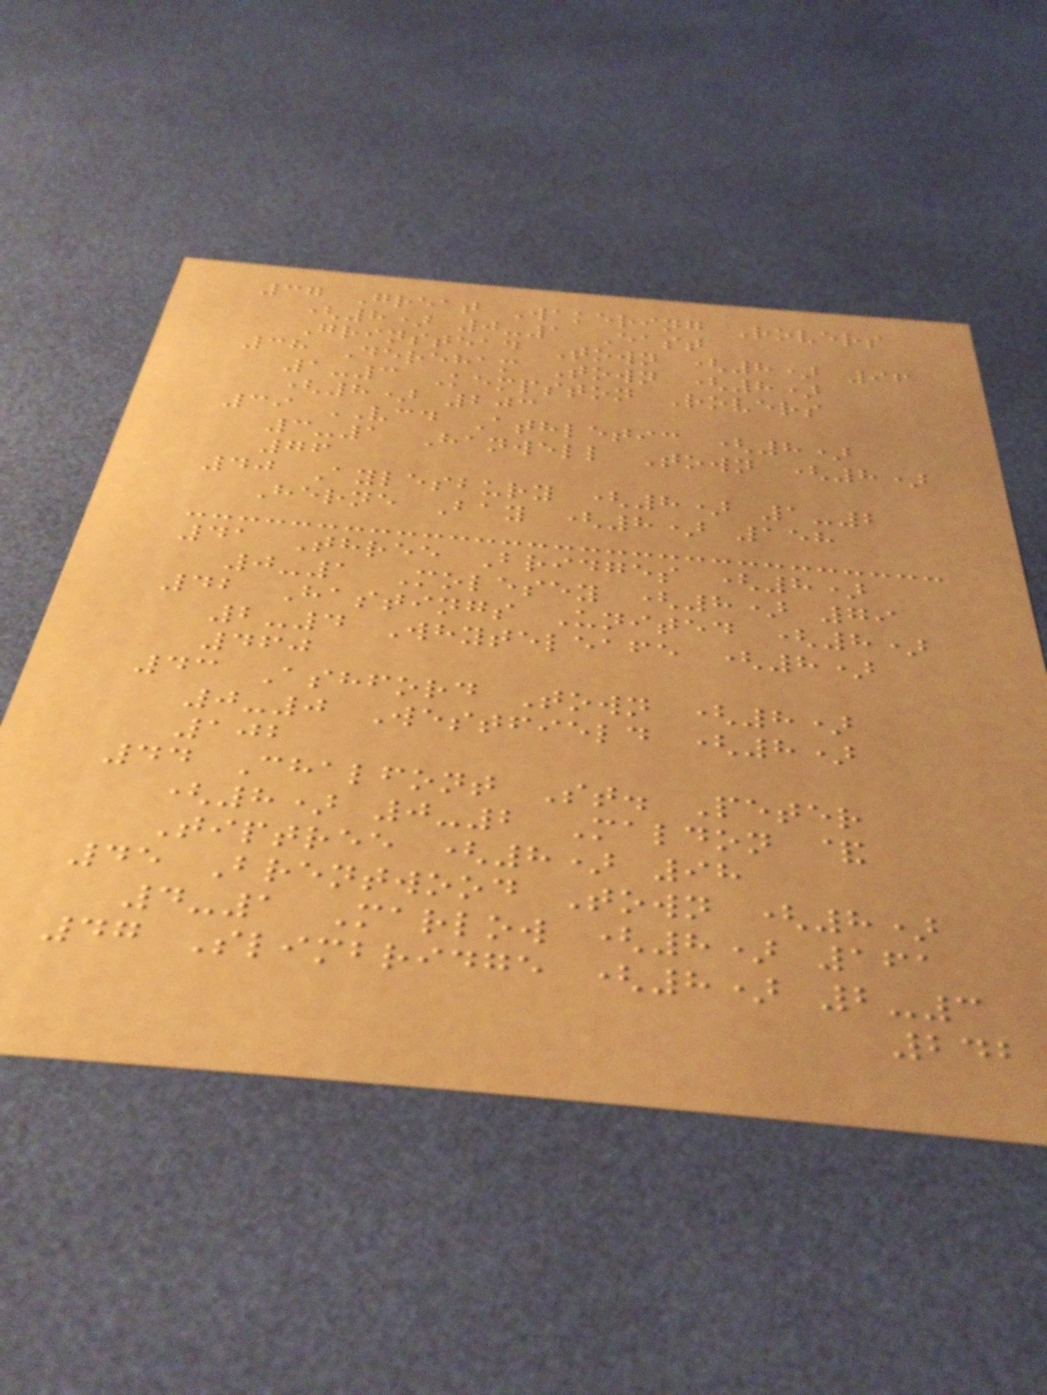37 Great Wakering Rovers
(8) 0-1 East
Grinstead Town (8) 96
38 Dereham Town (8)
1-3 Kempston Rovers
(8) 203
39 VCD Athletic (8)
3-1 Hanwell Town (8)
76
40 Aylesbury (8) 1-2
Herne Bay (8) 158
41 Three Bridges (8)
0-1 Molesey (8) 79
42 Hastings United (8)
2-4 Whyteleafe (8)
460
43 Ashford Town (8)
0-0 Westfield (8)
102
44 Chalfont St. Peter
(8) 0-2 Maldon &
Tiptree (8) 98
45 Brentwood Town (8)
4-1 Marlow (8) 161
47 Slimbridge (8) 2-3
242
